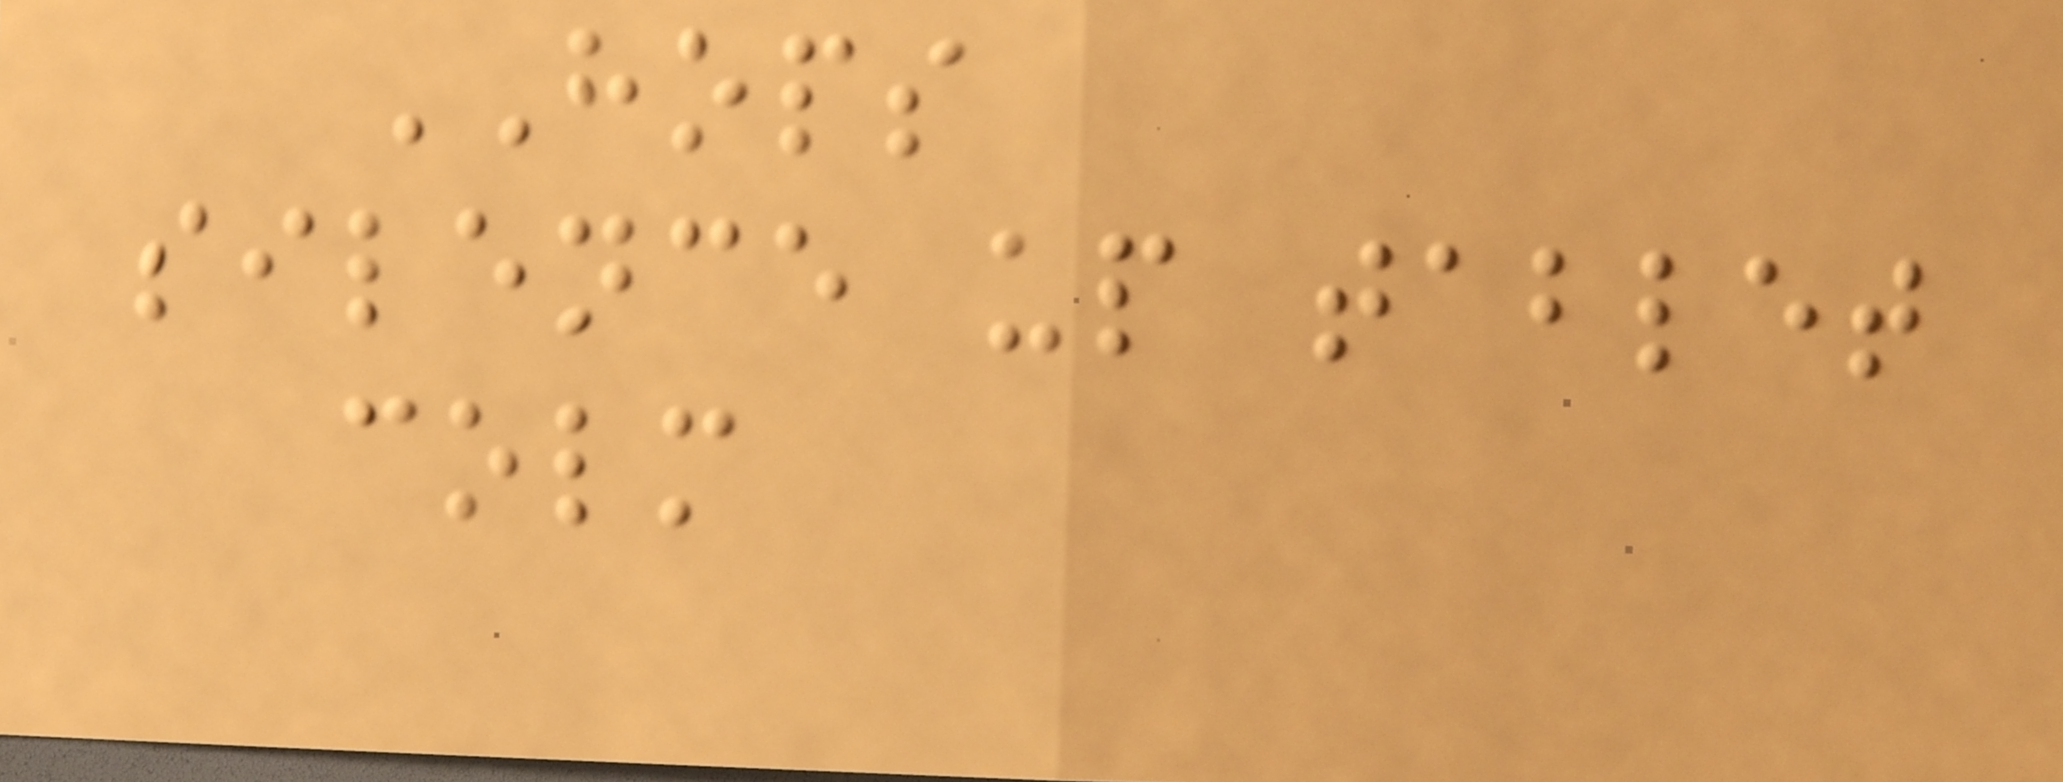HOPS
silence up tablet
colm
